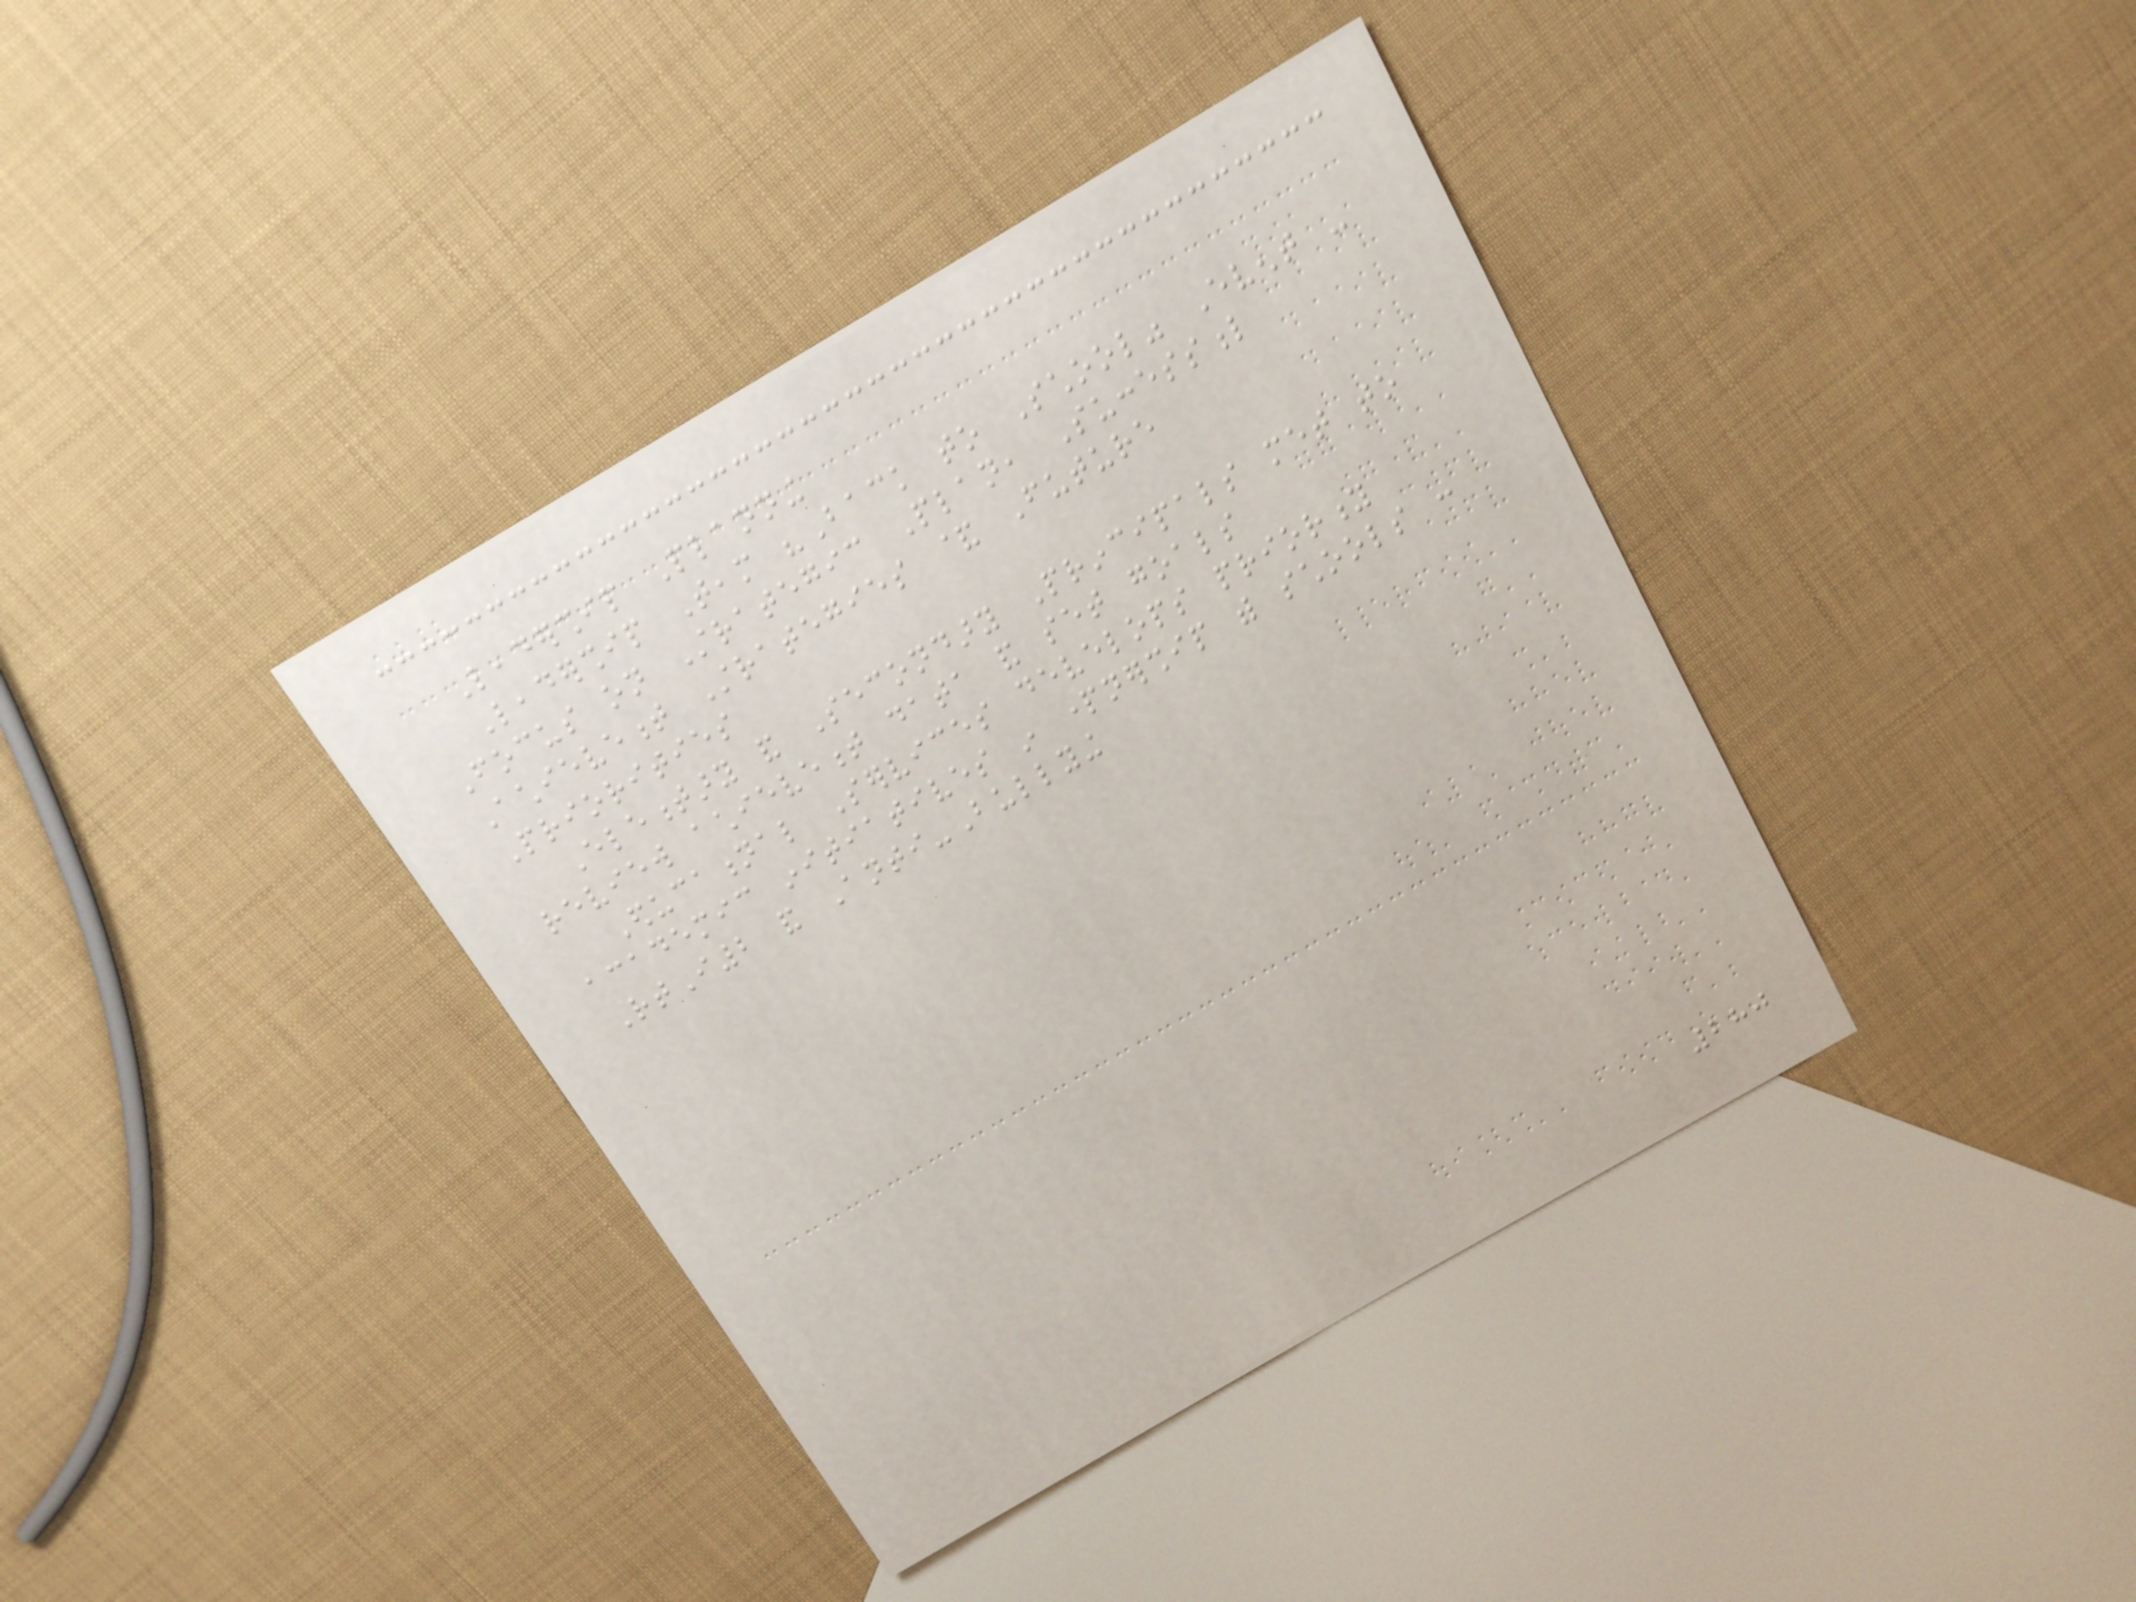Leadership Planning
Leadership Team "Back to School" Event -
Focus on Strategic Plan, Successful
Achievement Strategies & Future
Priorities
Elementary and Secondary Principals met to
review achievement data and set goals
Educational Services develops priority
academic initiatives in partnership with schools :
RtI2 and Anti-Bullying
280
